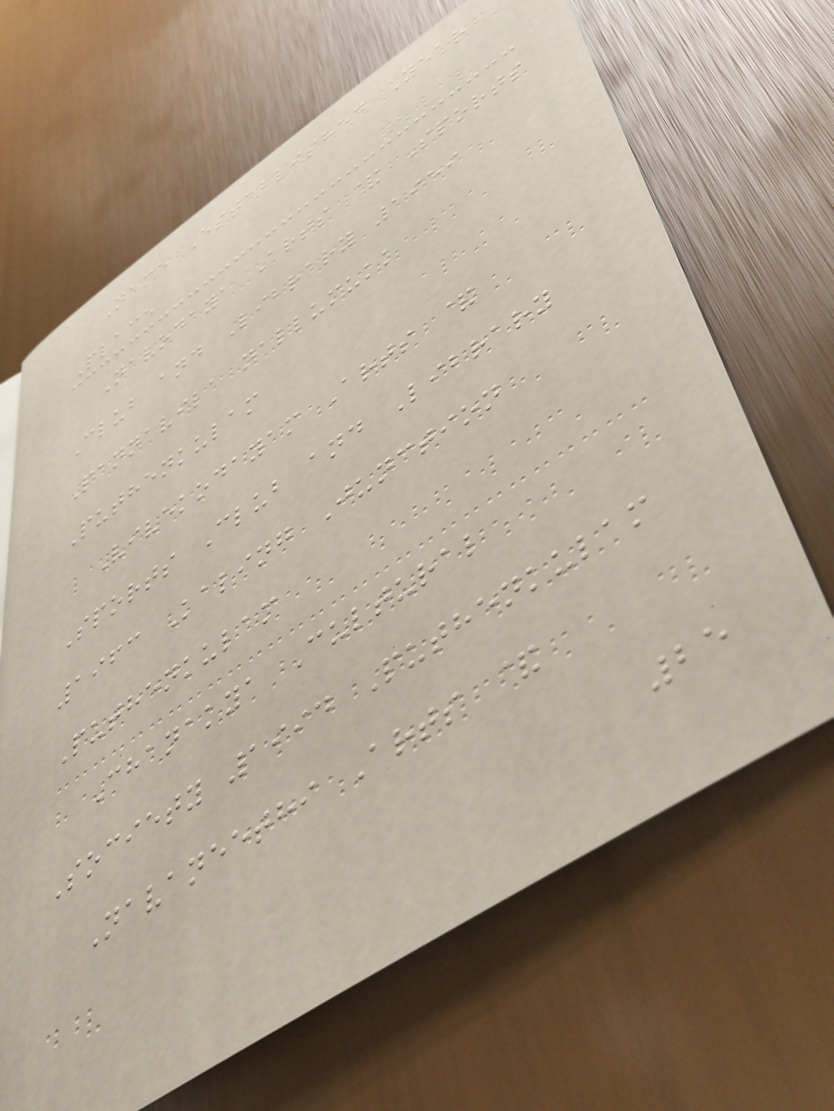Name Established Year
Place
Navodaya Arts & Sports
Club and Library 1959
Pannavila nallumukk
Puthenkulam
Vivekodayam Arts &
Sports Club and Library
1963 Kaling Junction
Puthenkulam
Chanakya Cultural
Society 1994 Puthenkulam
Navaneethi Arts &
25
